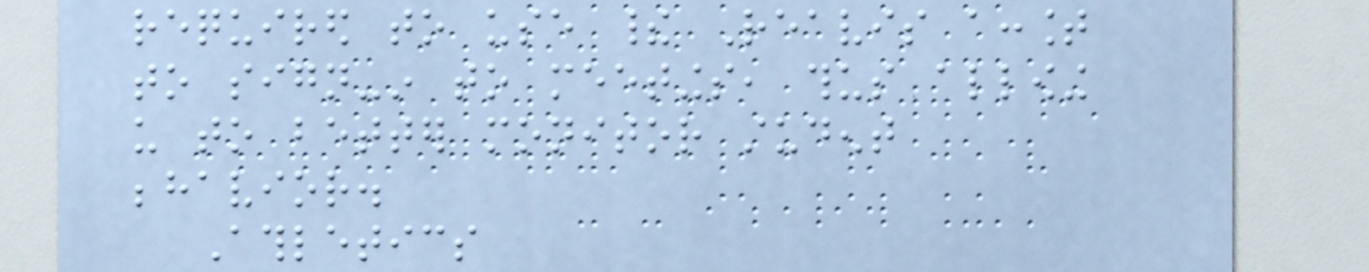required to use their Reavis account
to sign-in to meetings, thus allowing
us to better monitor student
behavior.
Athletics
